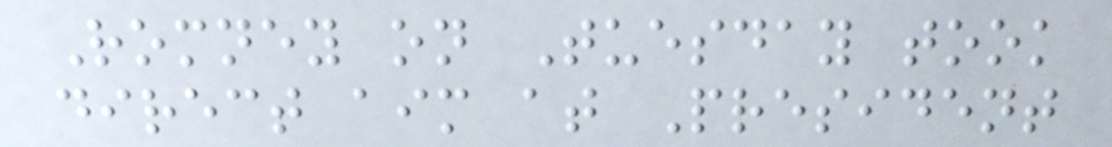Romney on Tuesday took
direct aim at President
